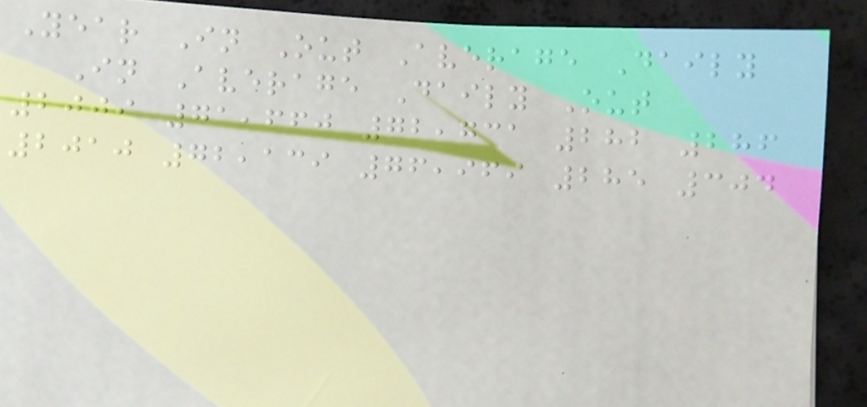Year In Out Average Daily
In Average Daily Out
2009 71,660 72,731 282 286
2010 72,139 76,969 285 304
